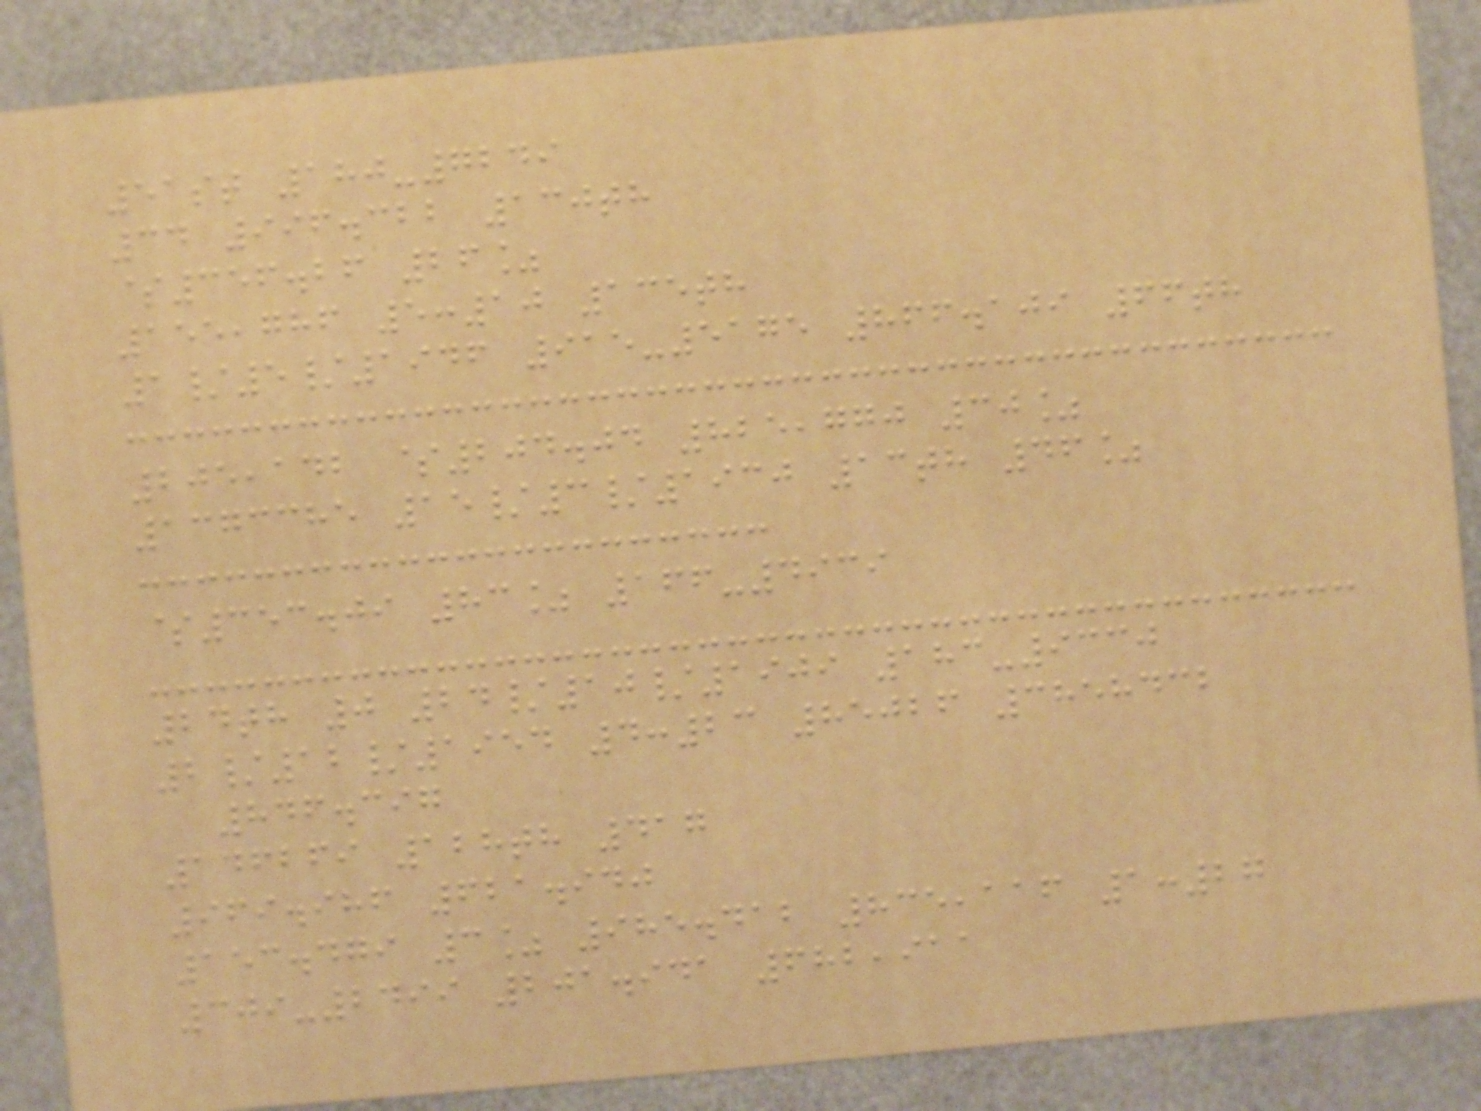51st 180-7249
34 996.322 130th
$356.26 26%
155,786 5:10 135th
1/5/1946 915-5175 866.109 66th
205,142 $204.04 825,770 30%
1373385 15/3/1930 13th 46%
$353.09 83% 166-4939
24th 0 24/10/1909 183-9330
2/12/1954 4:23 85026 3858432
846.397
146269 128th 417
969.986 621.940
153.479 3% 985.412 835,116 1:27
309-2499 201.941 682,911
